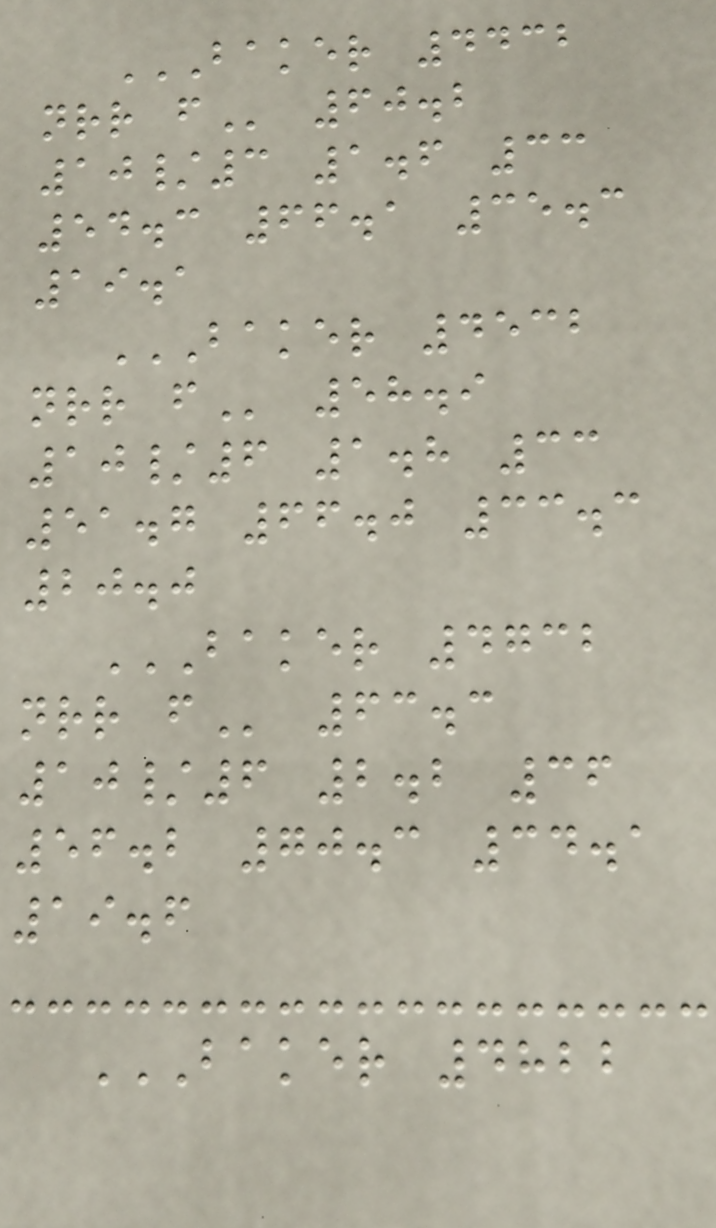BAKER 4432
NRR F 60.2
10/3 1.6 33
54.3 66.1 35.3
19.1
BAKER 4532
NRR F 58.9
10/6 1.8 33
51.7 66.0 33.3
20.0
BAKER 4732
NRR F 63.3
10/6 2.2 36
56.2 70.3 34.1
19.6
BAKER 4822
